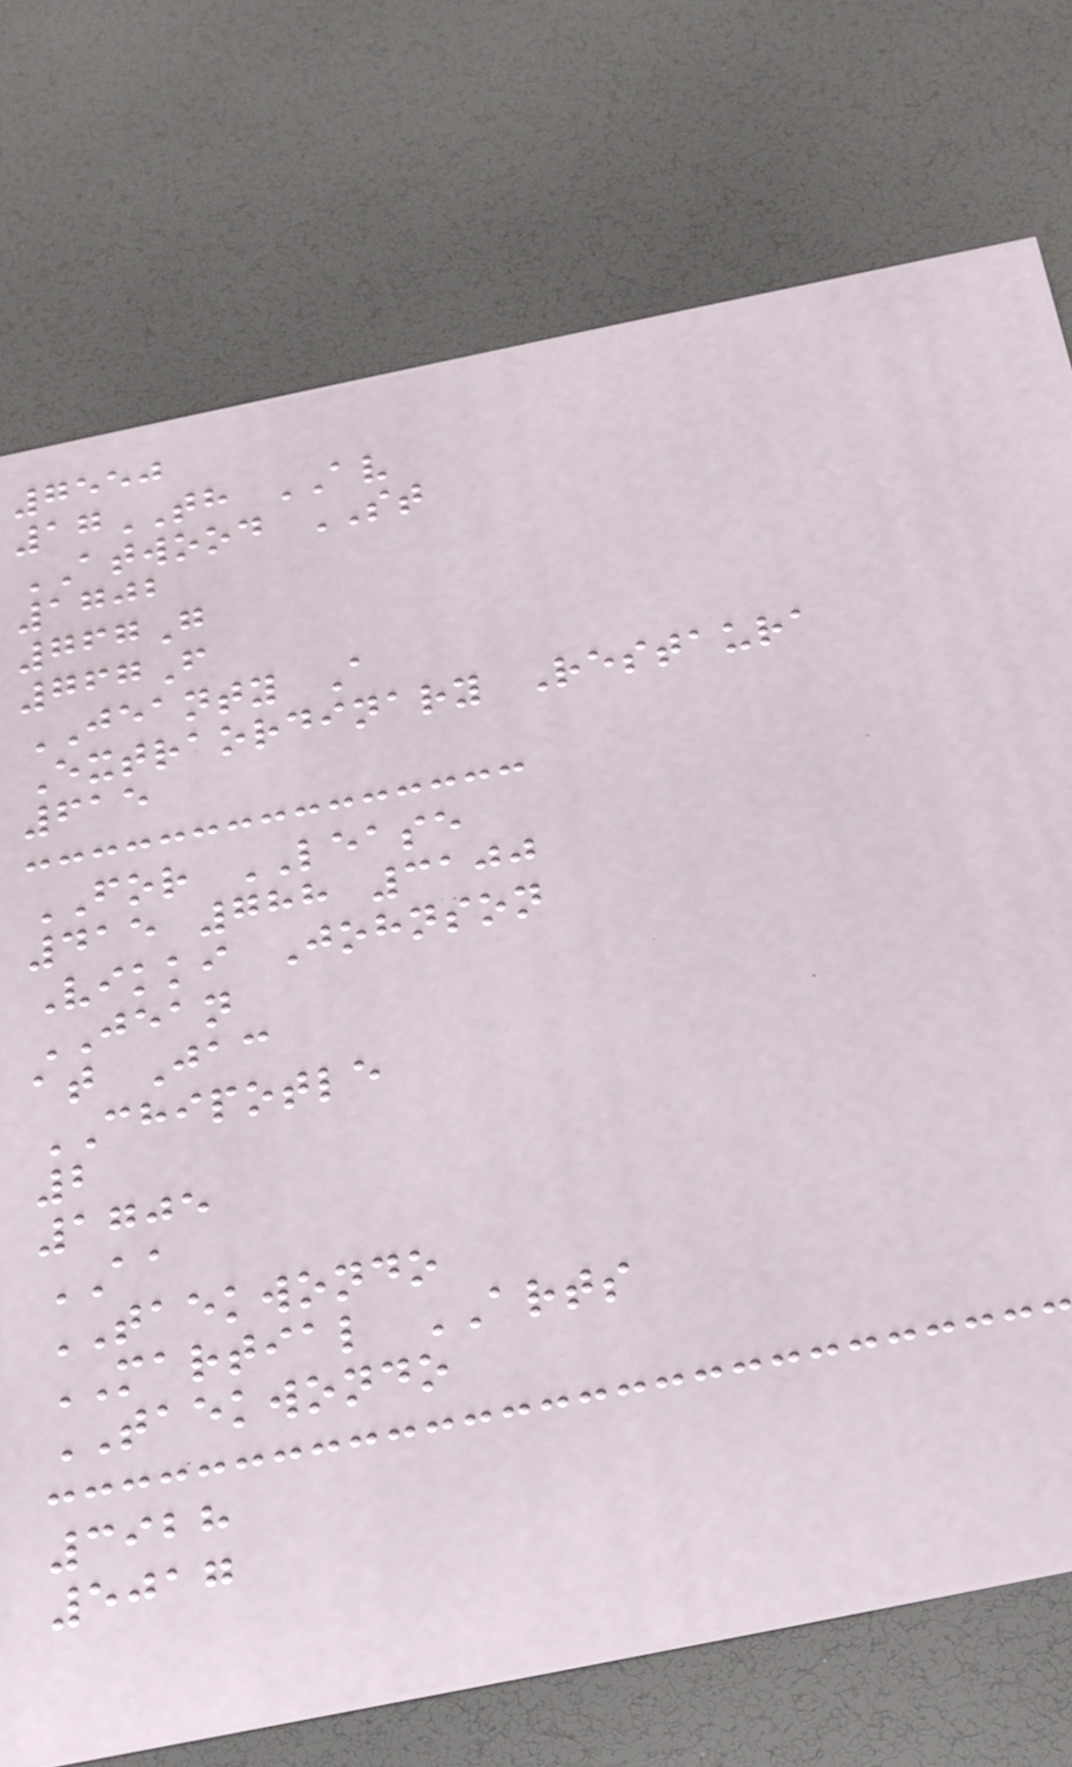7550
17TH AV
ATWOOD ST
1702
767G
767F
JEANTY A
Extraordinary Restaura
615
FOR LEASE
415 788 3100
Vikki Johnson
JEAN
at Jac
CHIPOTLE
2
1705
AA
TAEKWONDO
MARTIAL ARTS
TAEKWONDO
3928
5017
